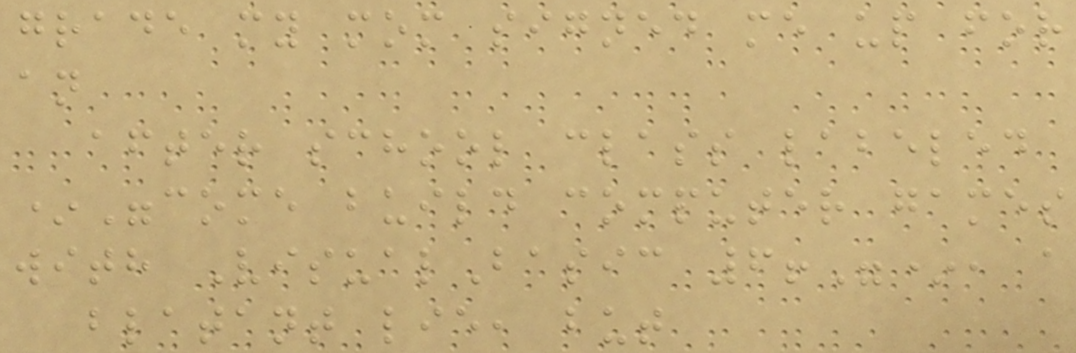grade my mom signed me up for
an
after school class labeled
*"come build computer games
with VisualBasic 6!"*, a
blatant lie, but
